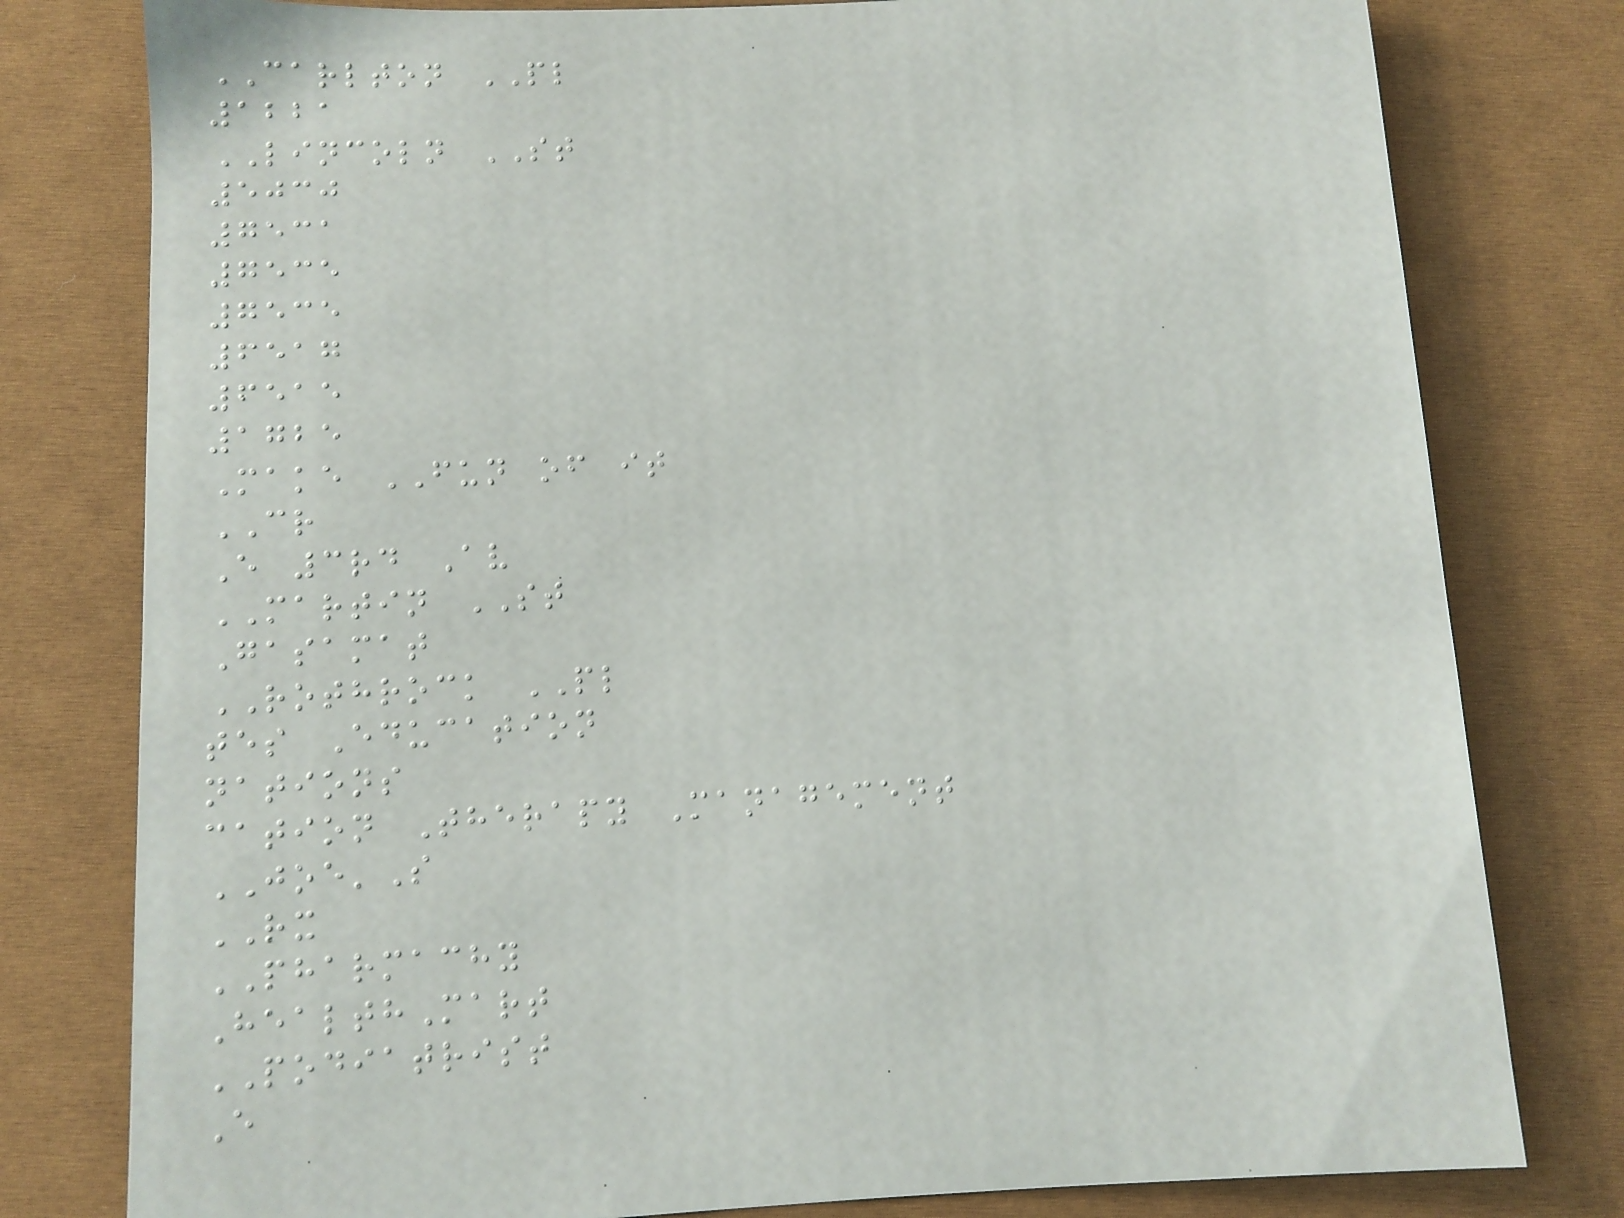CARLTON PL
1221
LINCOLN ST
5030
7531
7535
7535
6517
6515
1725
Make FUN of it
CR
E 3rd Av
MARTIN ST
Gasamat
ROTHROCK PL
tes Education
nations
cation Therapy Management
JOE'S
RX
PHARMACHY
HealthMart
PODIATRIST
E
